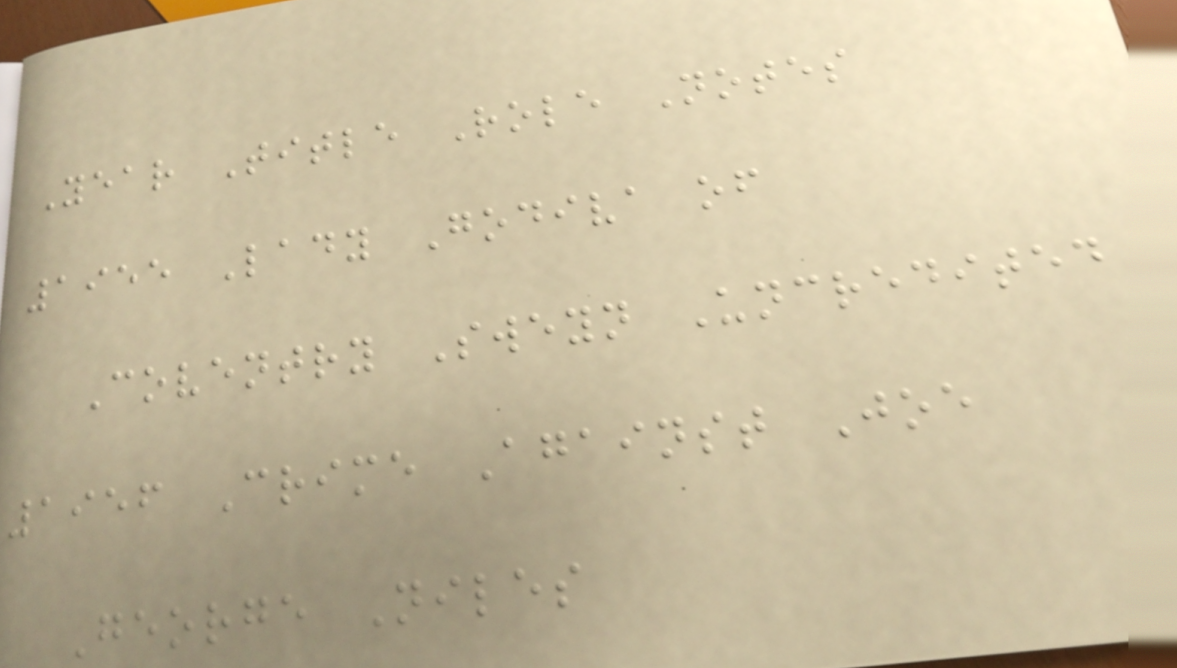Year Title Role Notes
1955 Lady Godiva of
Coventry Sweyn Uncredited
1956 Crime Against Joe
George Niles
